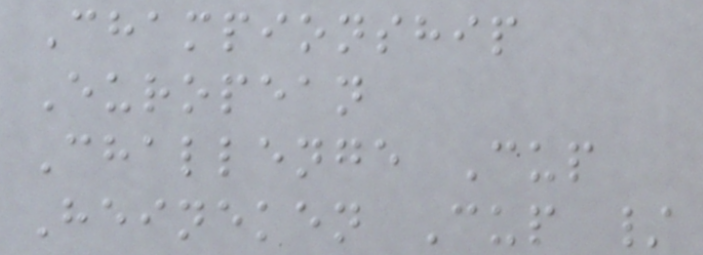Championship
European
Challenge Cup
Heineken Cup /
